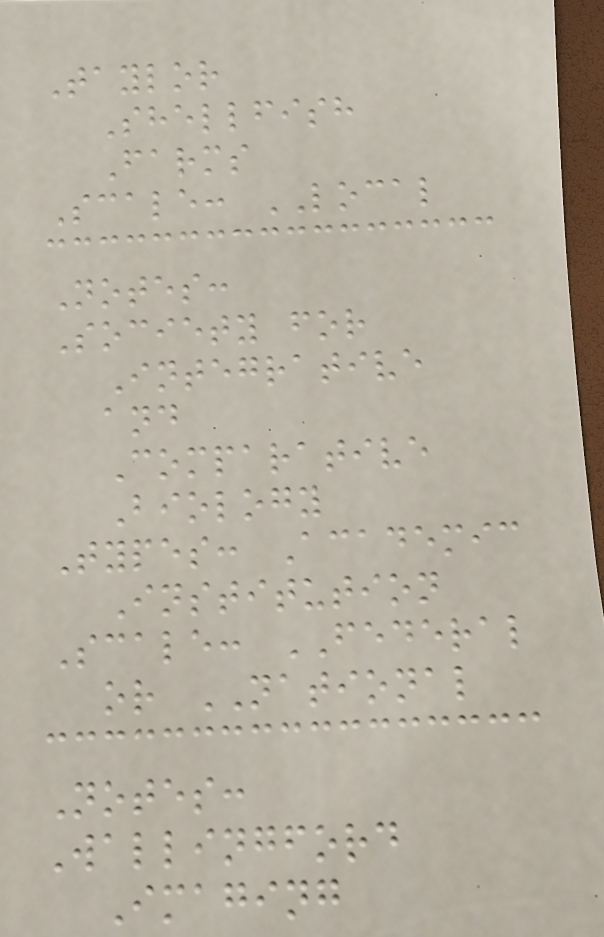Taylor
Shellfish
Farms
Scale: LOCAL
Notes:
Society for
Integrative
and
Comparative
Biology
Types: Academic
Institution
Scale: FEDERAL
or NATIONAL
Notes:
Wallingford
Imaging
